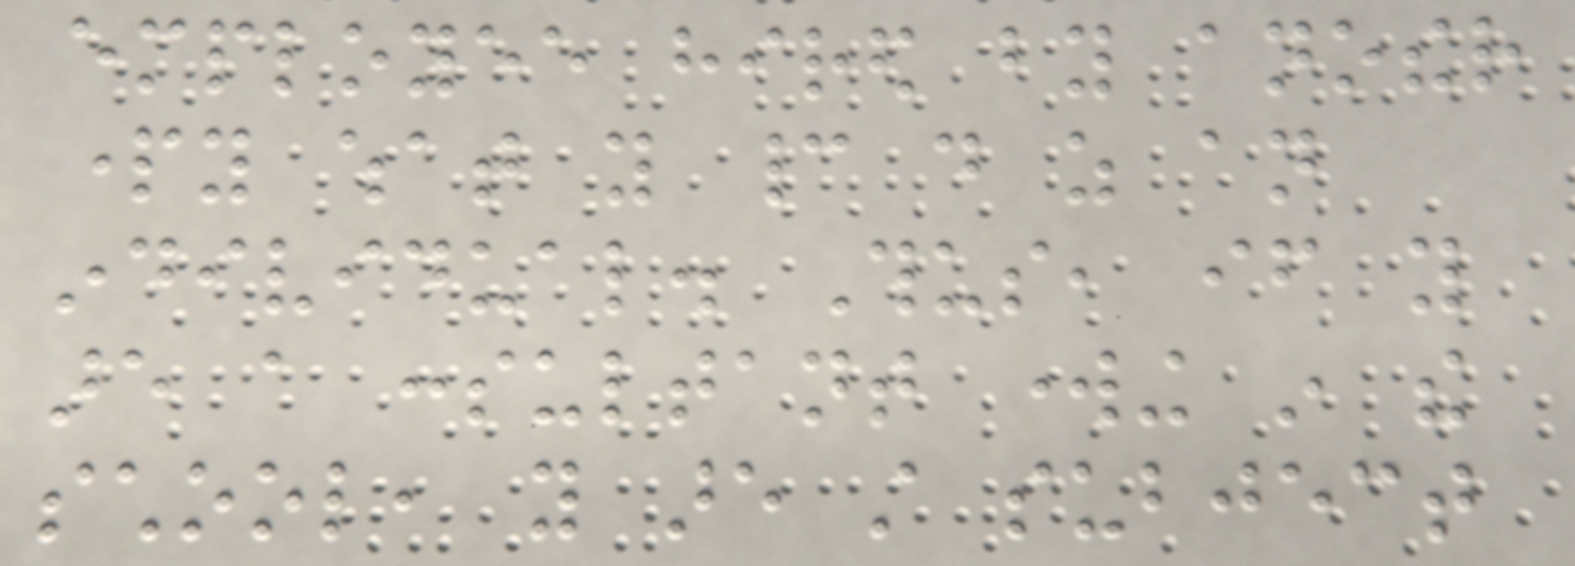employee hired by another
party what you cannot do as an
individual. Thus, if you
are a consultant working in the
school, you are still subject
